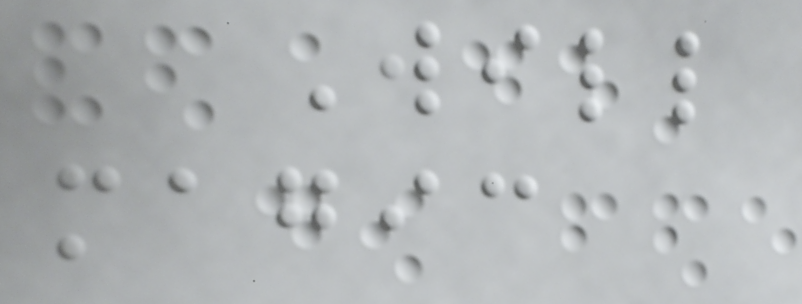Will
magic
